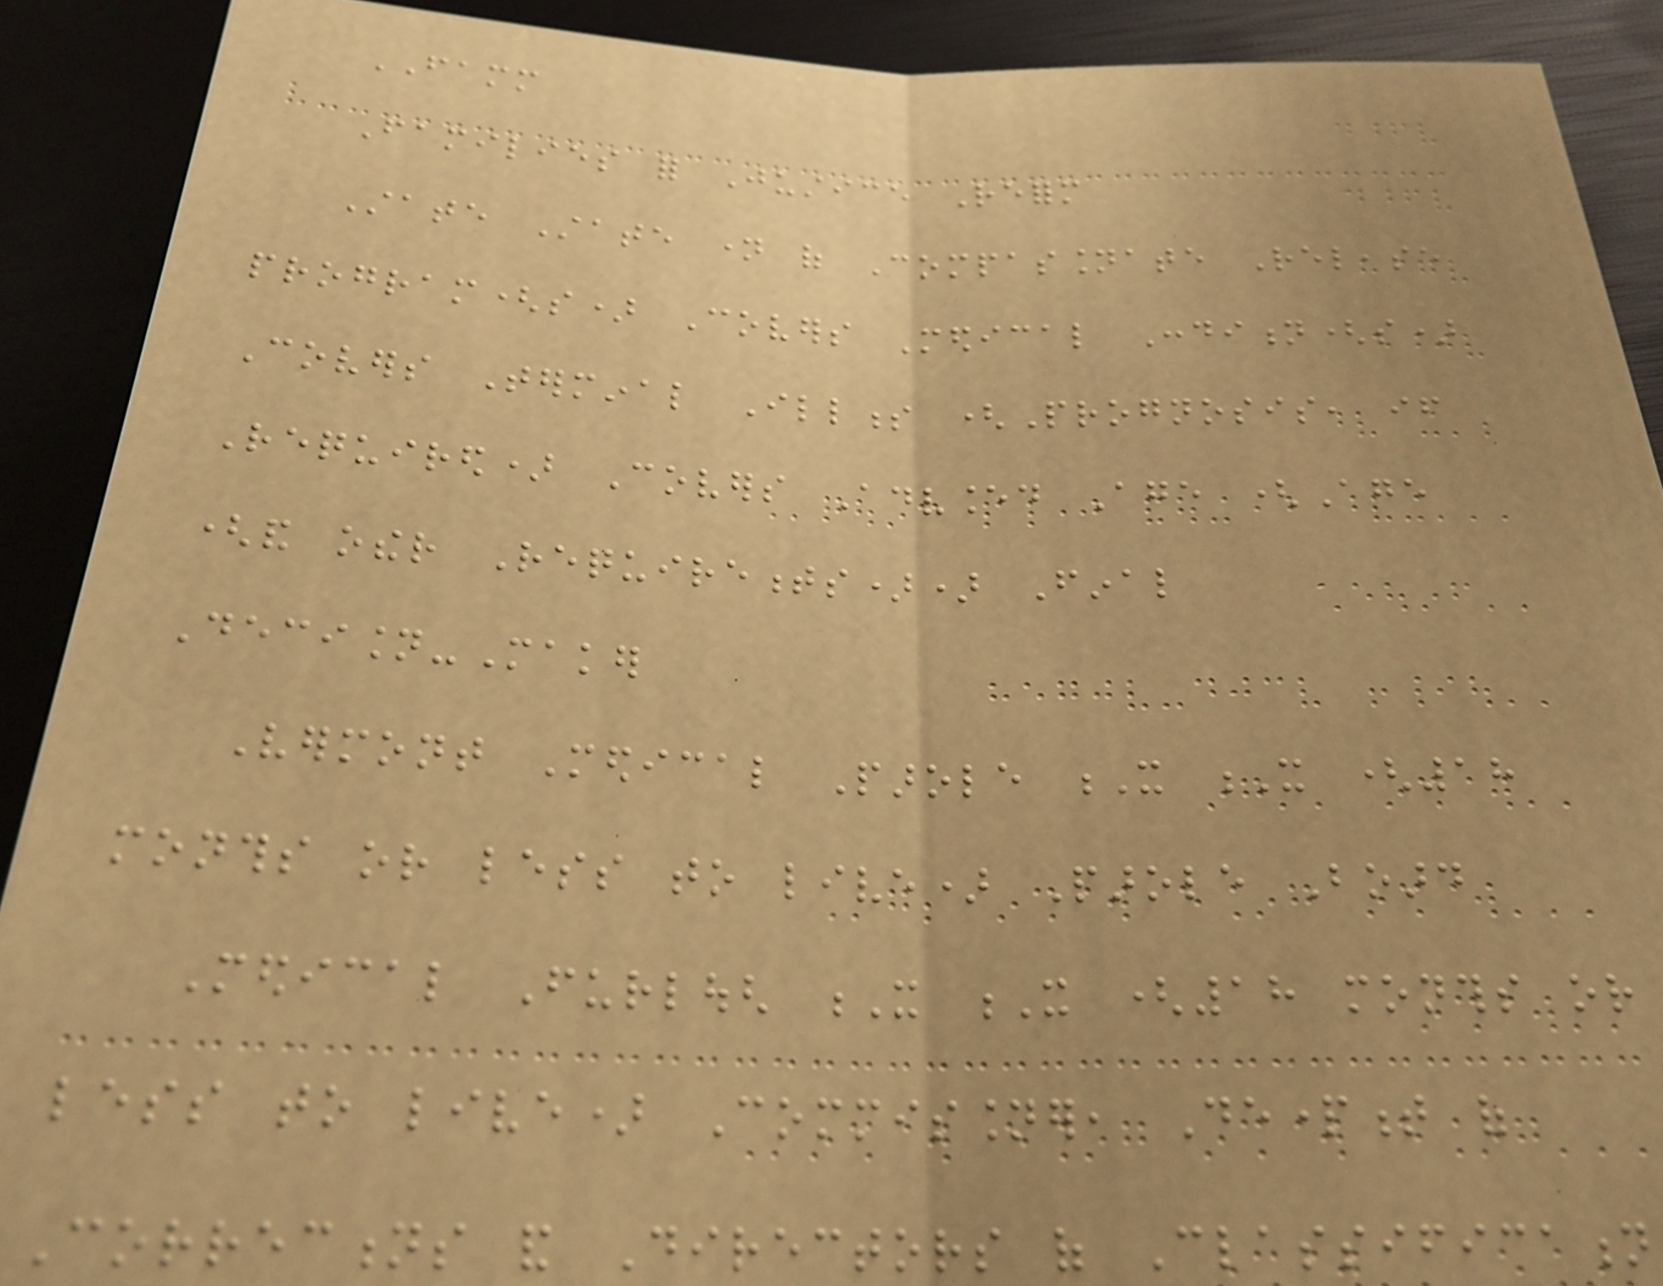FAMM
Families for Justice Reform
State State name of Compassionate Release
program(s) Covers Medical Condition(s)
Covers Terminal Illness (Prognosis, if
Required) Covers Advanced Age (Age
(and other Requirements)) Final
Decision-Maker
Vermont Medical Parole X X (18
months or less to live) Parole Board
Medical Furlough X X (18 months or
less to live) Commissioner, Department of
Corrections and Directors of Classification
